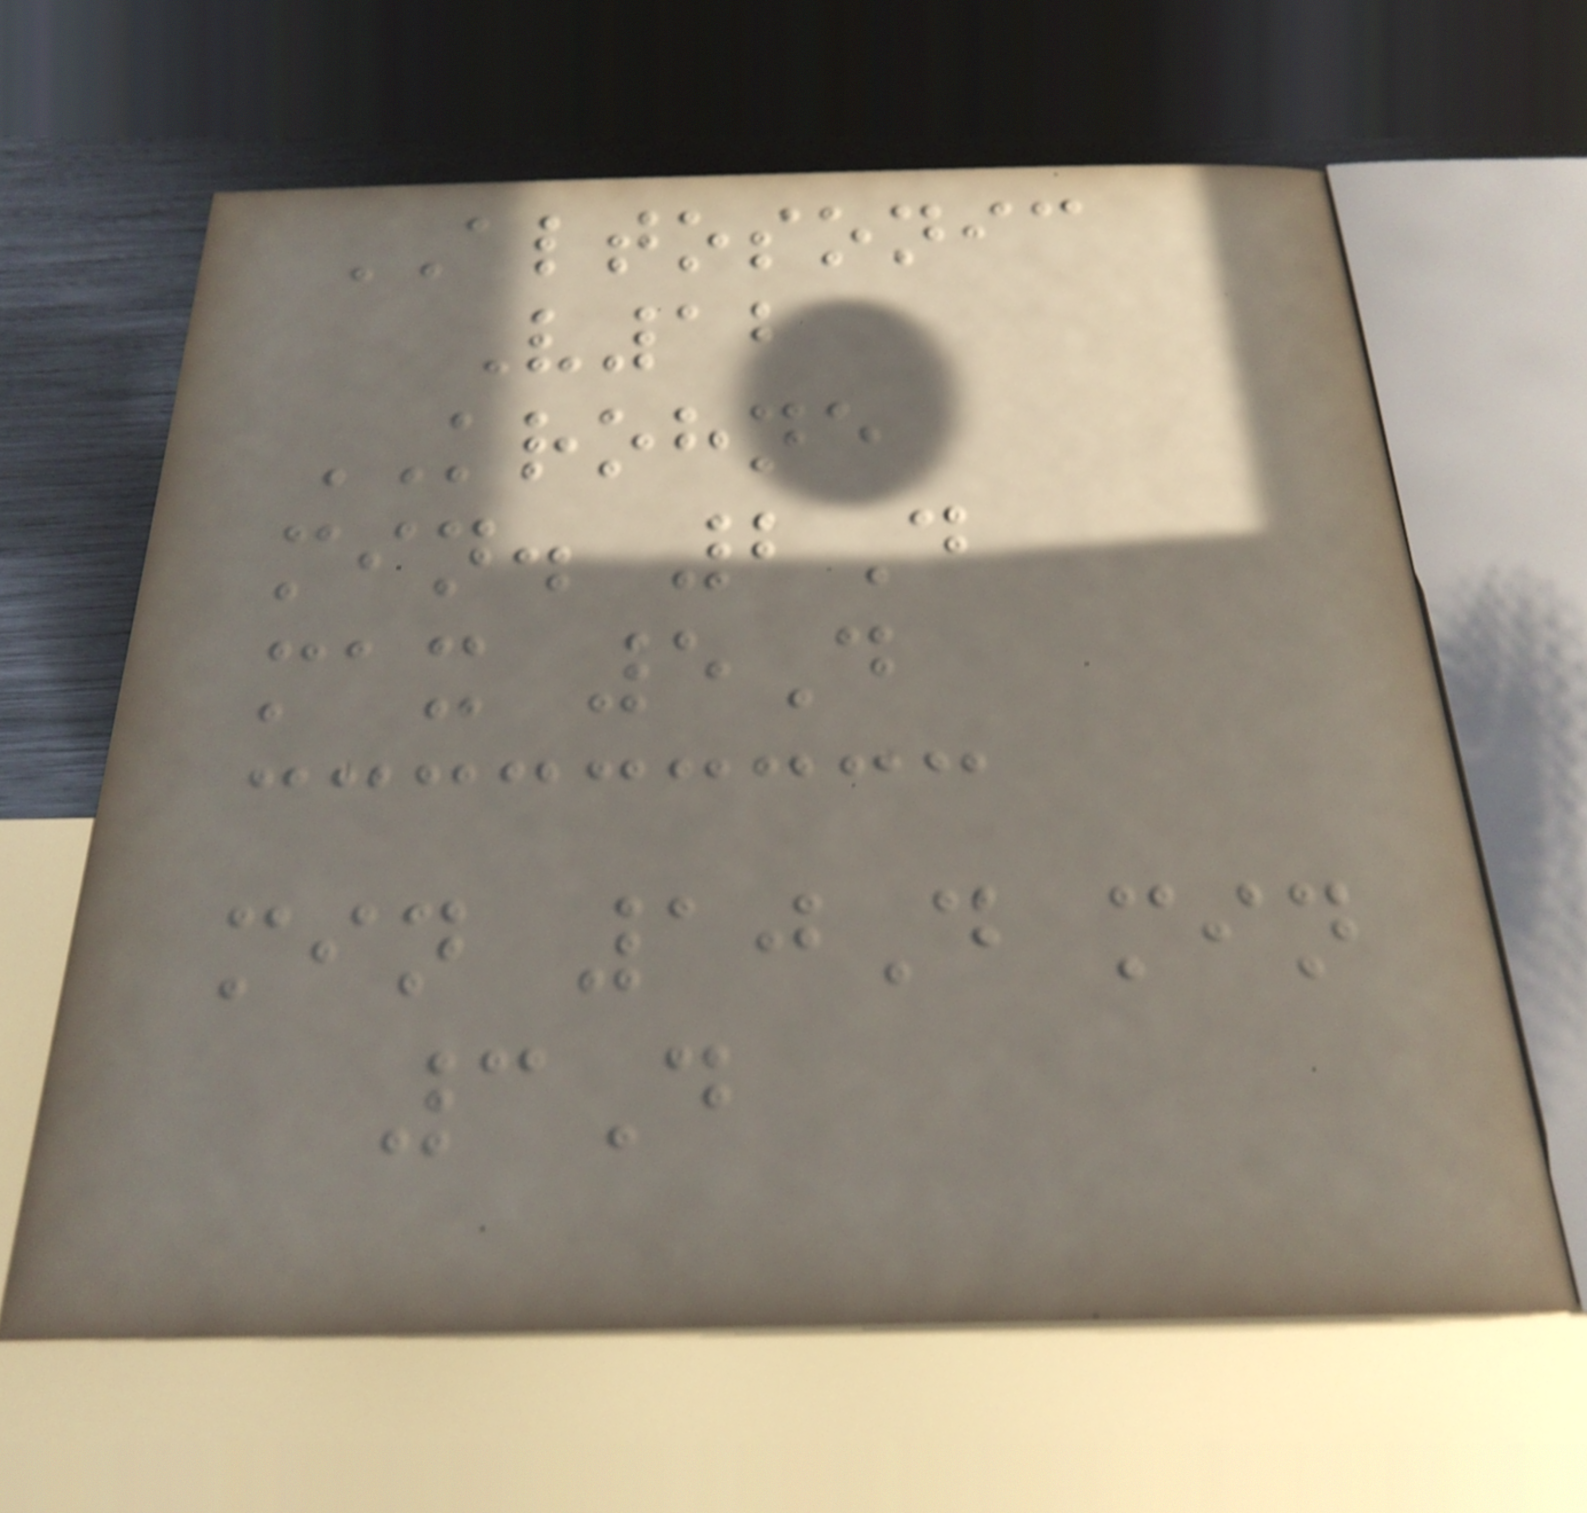ALTOSONIC
V12
KROHNE
min. 2D
max 5D
min 10D min
3D
